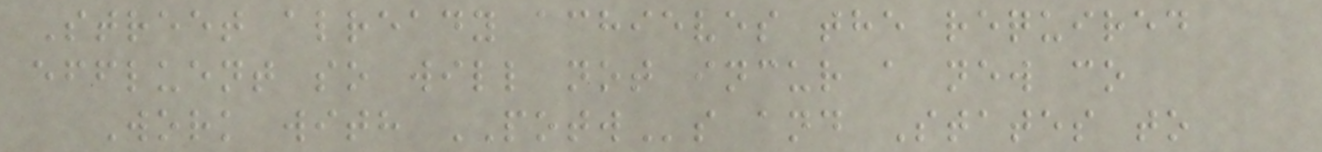Street already achieves the required
effluent so will not incur a new co
Work with POTWs and States to
